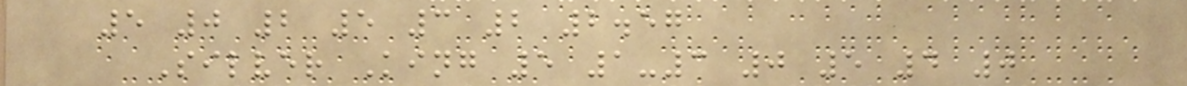5 0 2 5 3 2 2.57
Silver King 5 1-3 0 5 4 0
